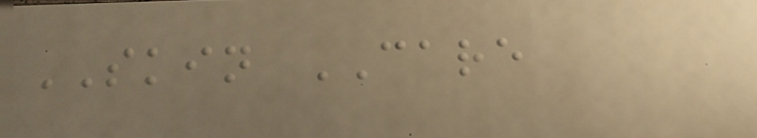SKIN CARE
